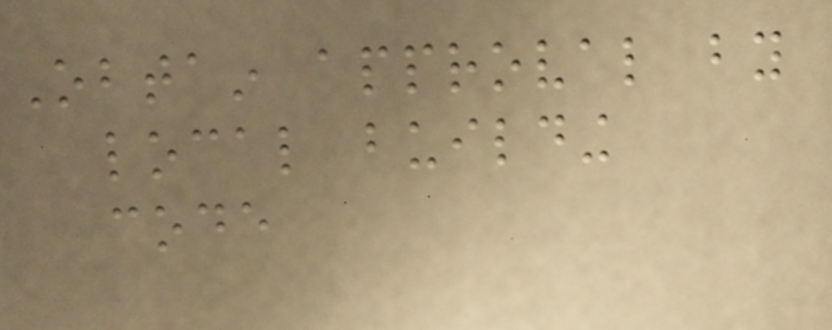Obtain approval by
local building
code
